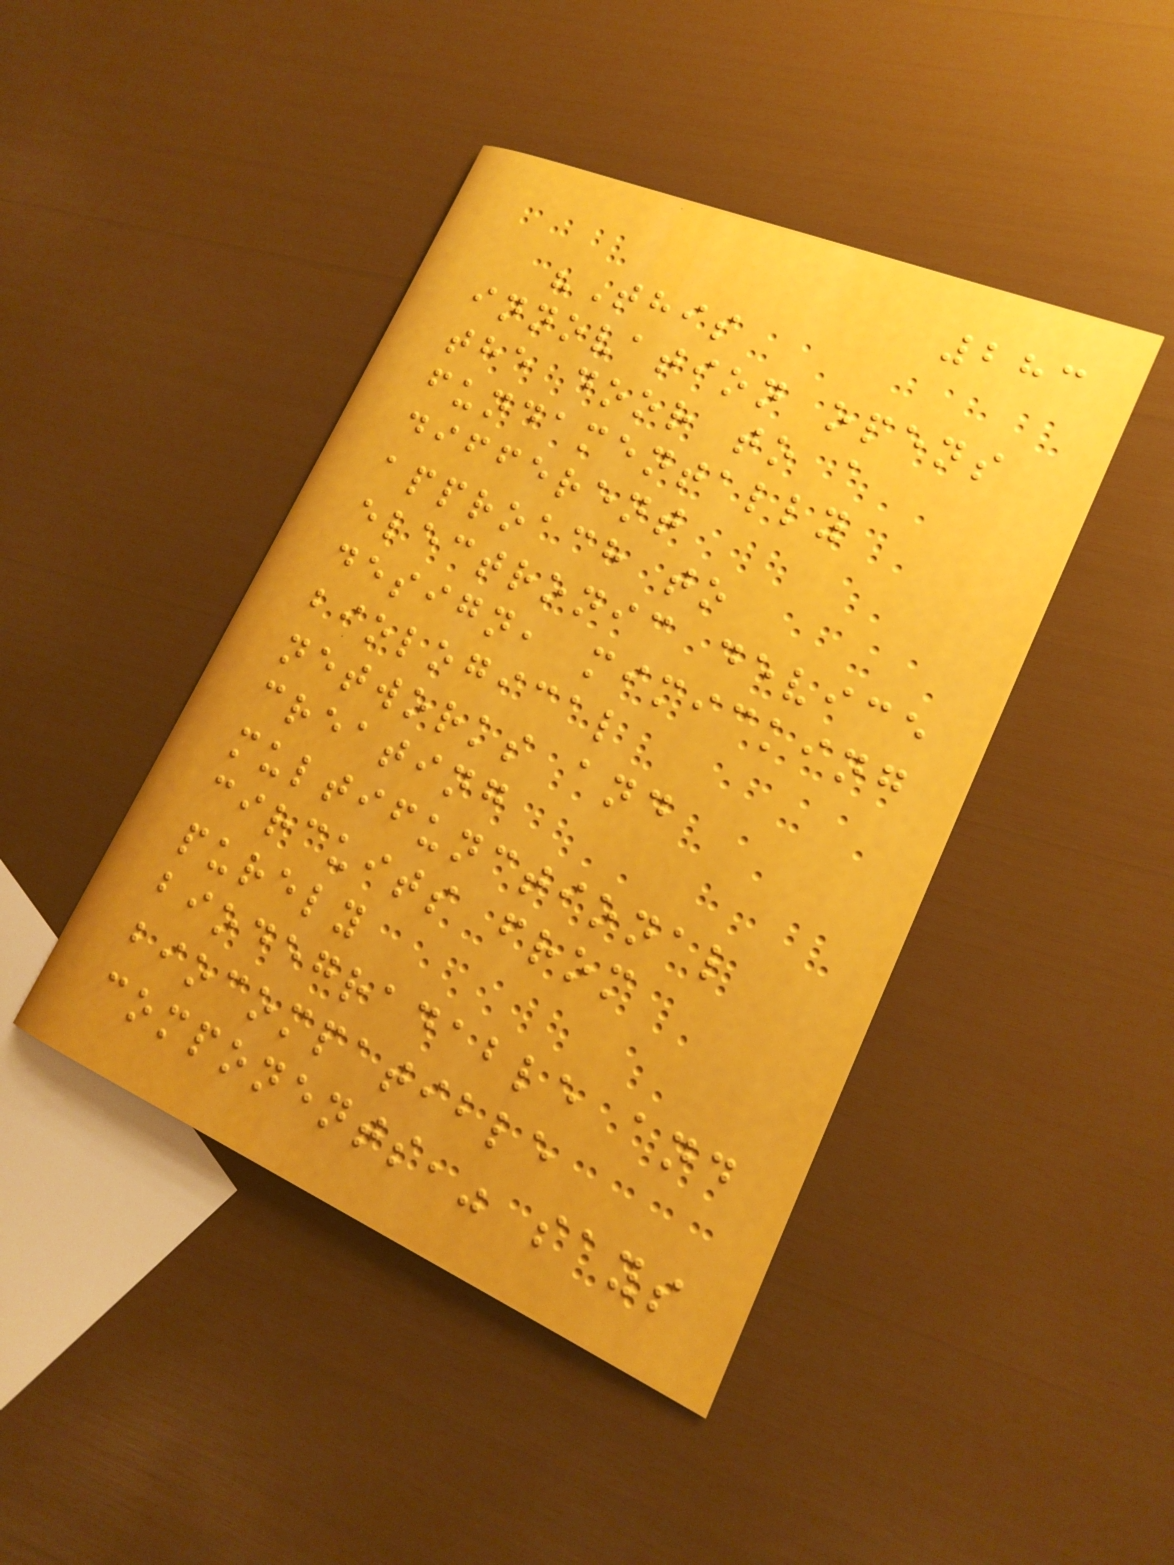283
"This
innovation opens
the door to a
fundamentally
different
approach to
electronic device
design, mimicking
biological
networks and
creating
multifunctional
circuits from
purely
biodegradable and
biocompatible
components," says
